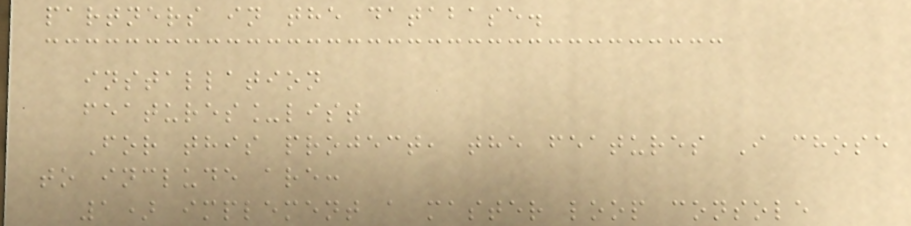partners in the database.
installation
features_list
For this project, the features I chose
to include are:
1) implement a master loop console
